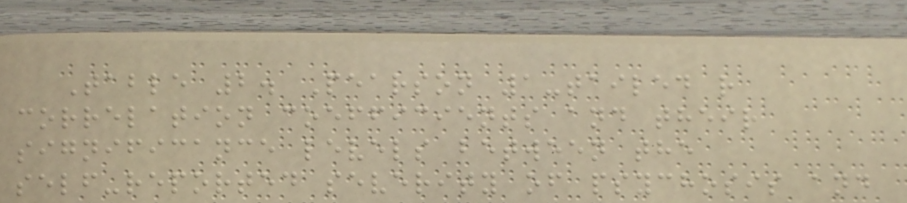Table 2. Pearson 1-tailed r
correlation coefficients and their
significance levels between the
self-reported severity of psychosis and
